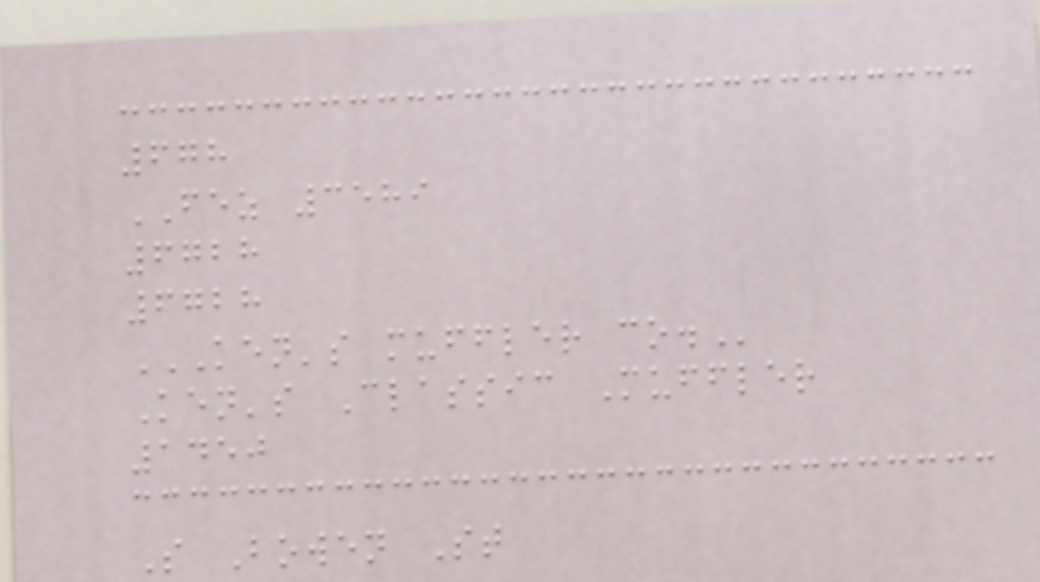678
FEZ 3589
6728
6728
KEN'S MUFFLER CO.
Ken's Classic Muffler
1450
S Bowen St
